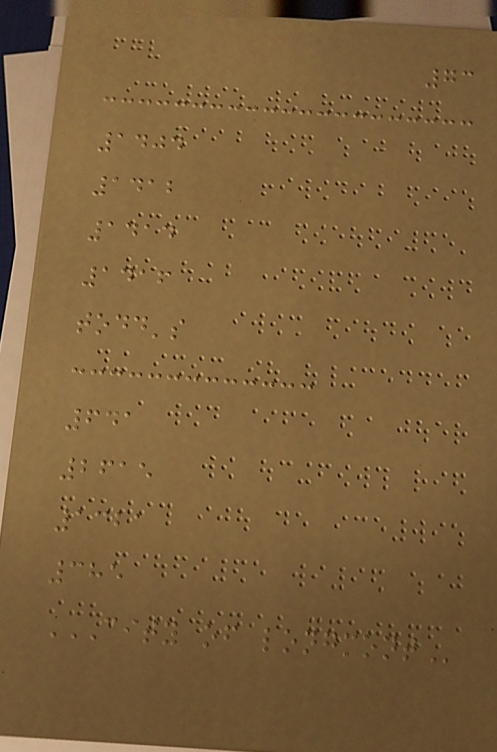73
1404
1412
1414
1416
todd's
641
2615
1321
385
CITY OF LONGMONT
